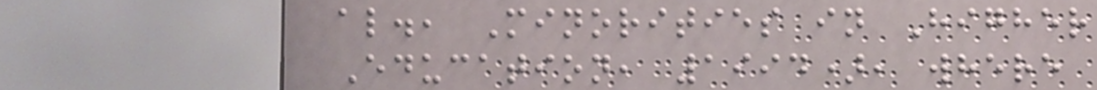al., Minorities in Higher
Education, 1994), where
